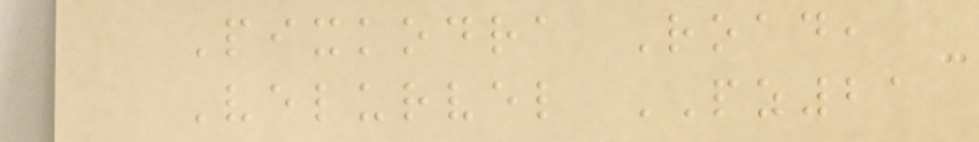Pixkodra Road,
Velurvel PZ21
